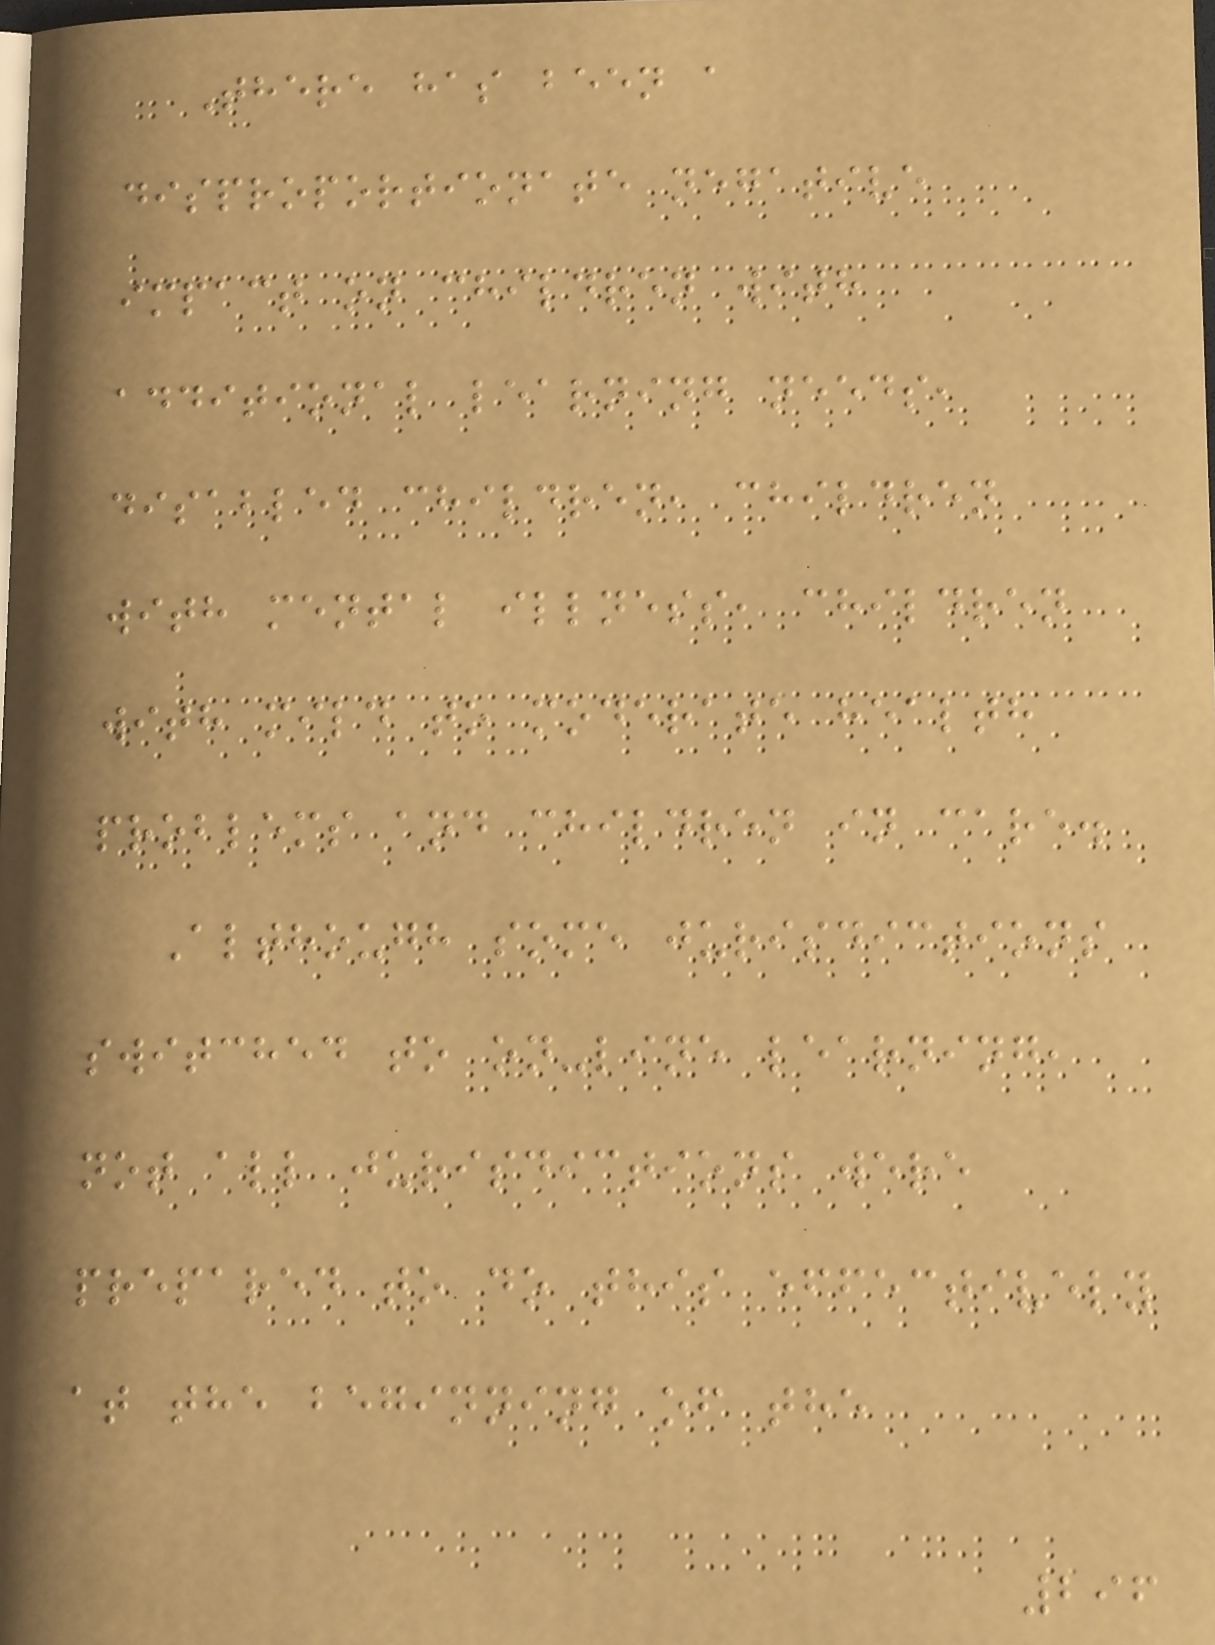There has been a
disproportionate negative
impact on children with
additional learning needs,
disabled children, children
with mental illness, children
with mild to moderate health
problems and children in care.
Although some jurisdictions
switched to on-line learning,
not all jurisdictions were
prepared to do this effectively
at the beginning of the
296
